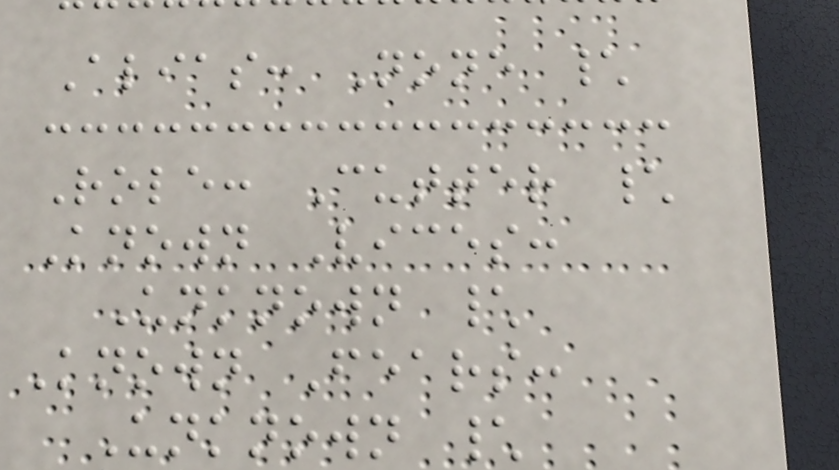Alias: None \
Role: Cutter \
Known Vices:
Unknown \
Known Fears:
Unknown \
